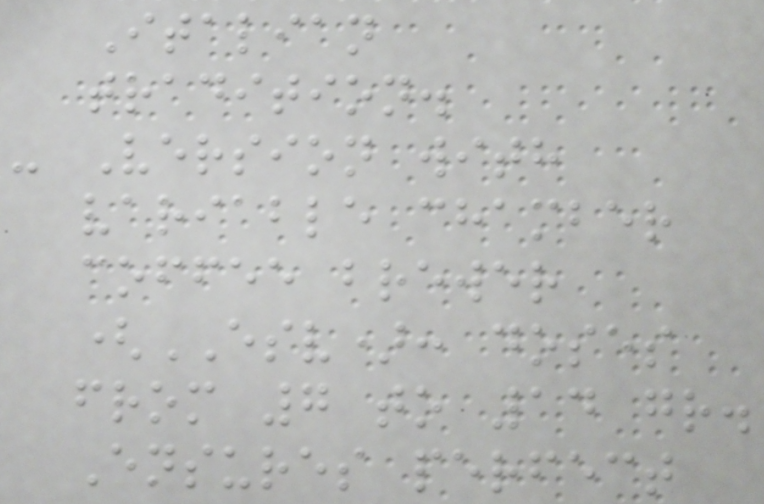Italian
tradition.
- Version with
variable chamber
coffee brewer
(ESV): doses
from 7 to 14 gr.
Ensures perfect
